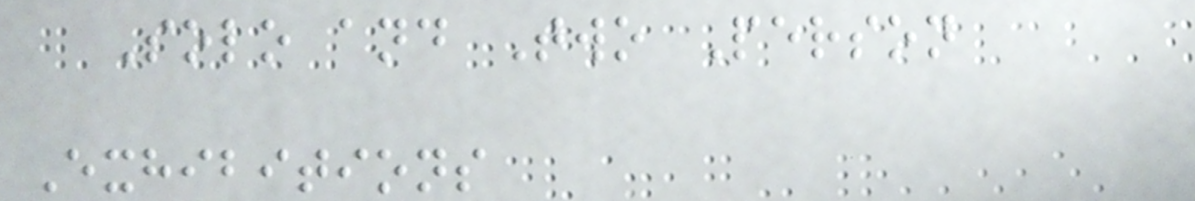Solo and Two Person
Exhibitions
